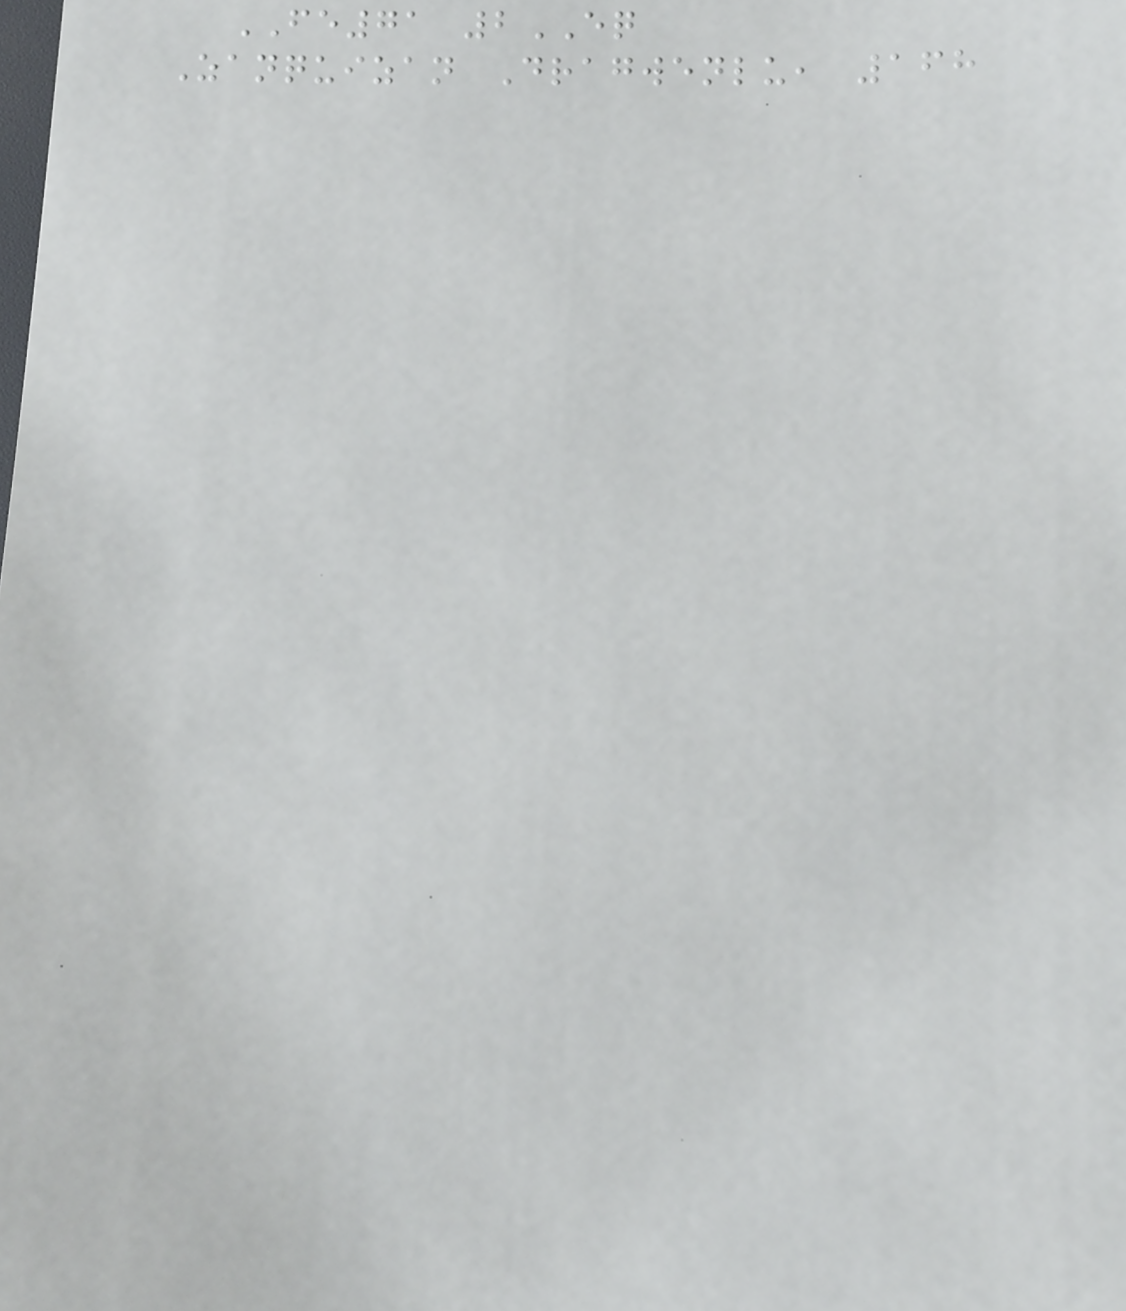FE71 2EQ
Zanquizan Dragwenlu, 168
